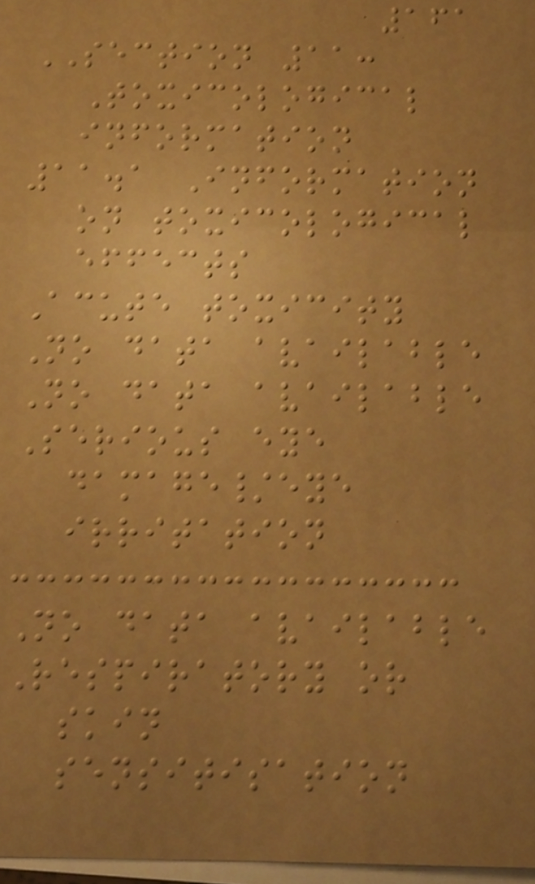161
SECTION 11:
Toxicological
information
11.1 Information
on toxicological
effects
Acute toxicity
No data available
No data available
Serious eye
damage/eye
irritation
No data available
Respiratory or
skin
sensitisation
